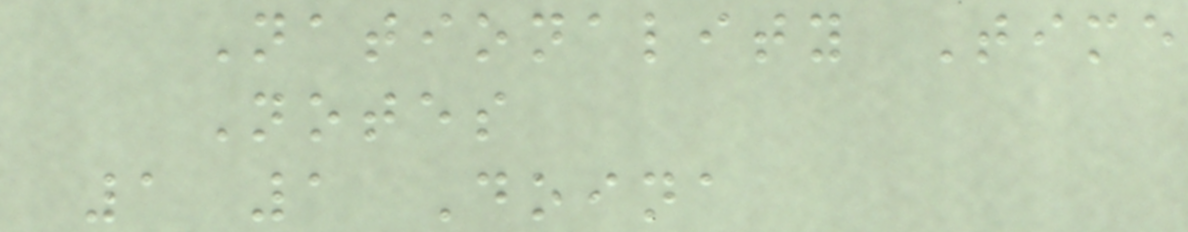Nationality Time
Notes
1 1 Doina
